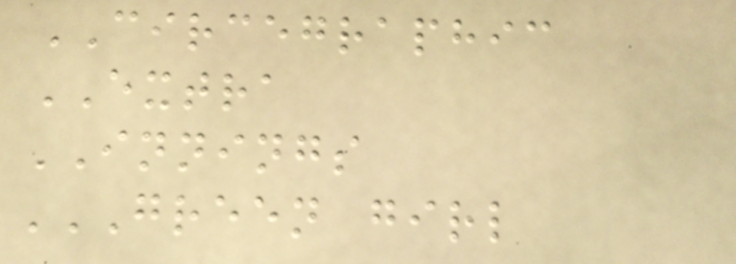CIRCEGRAPHIC
EXTRA
INNINGS
GREEN GIRL
